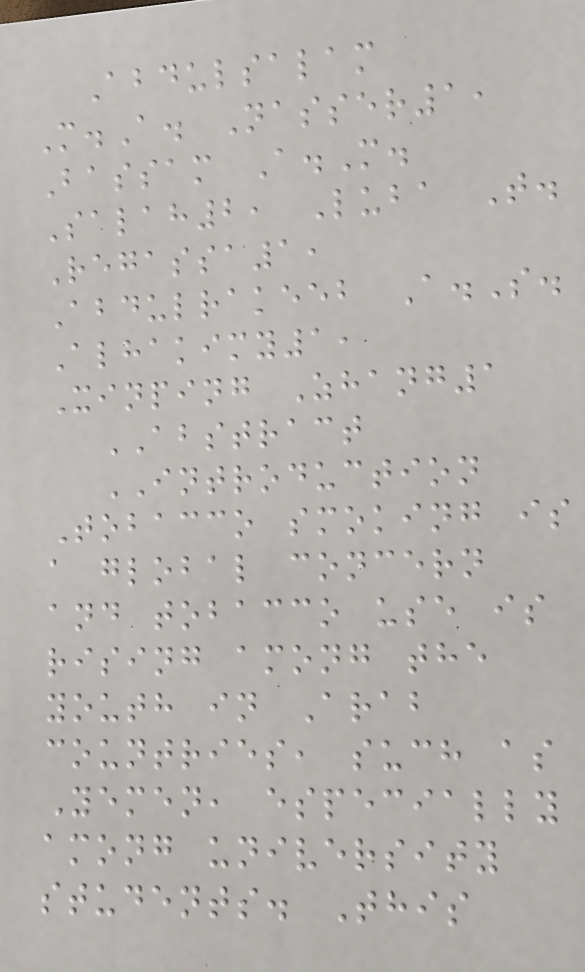Abdulsalam
M.A. Nasser1,
Bassam A.M.
Salah2, Luba T.
Regassa1,
Abdulrakeeb A.S.
Alhakimy1,
Xinping Zhang1
ABSTRACT
INTRODUCTION
Tobacco smoking is
a global concern
and tobacco use is
rising among the
youth in Arab
countries, such as
Yemen, especially
among university
students. This
